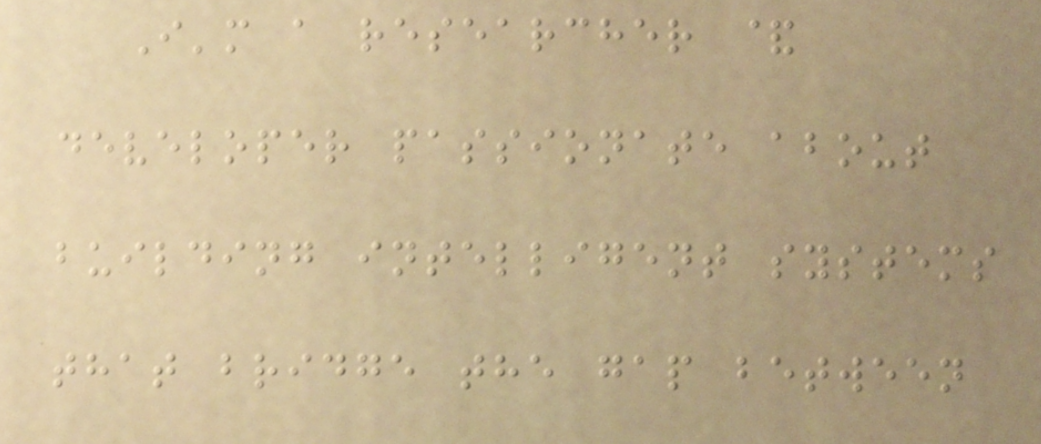I'm a researcher &
developer passionate about
building intelligent systems
that bridge the gap between
